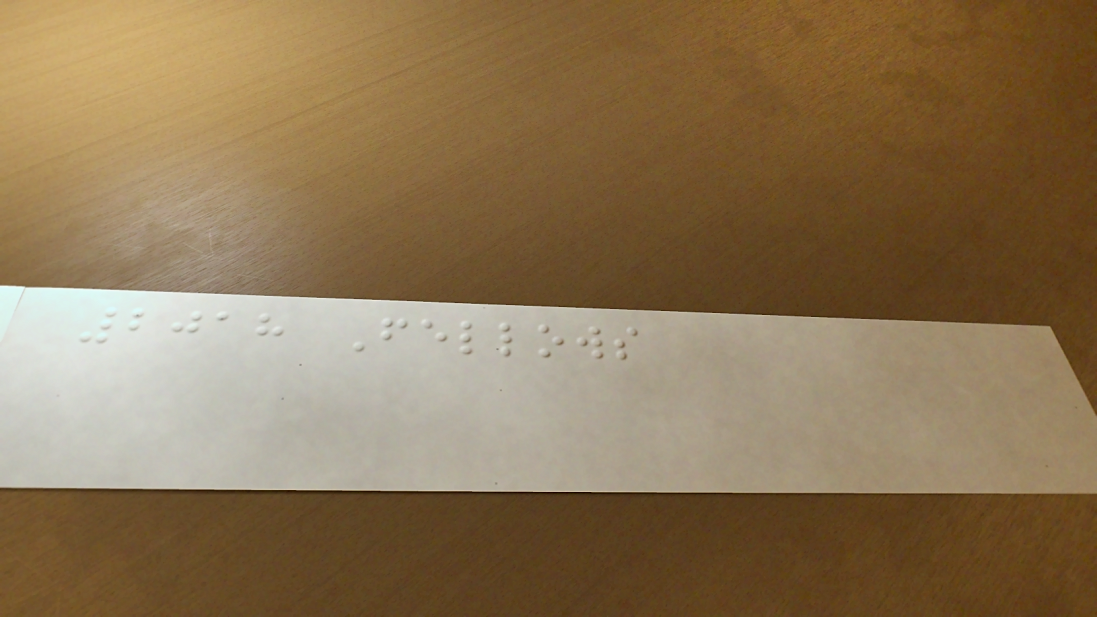2018 Fellows
